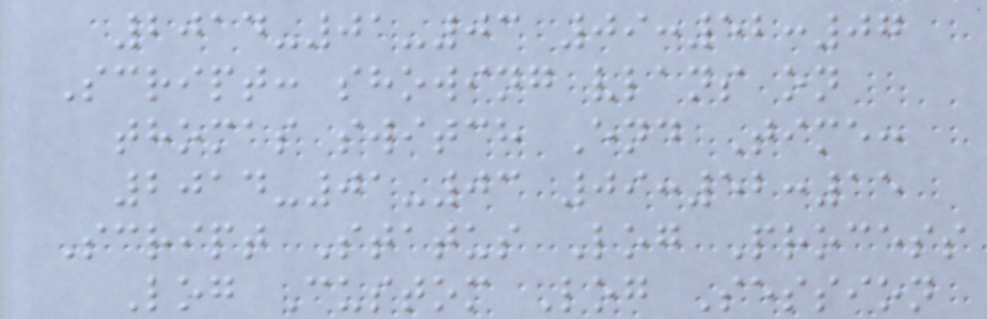2014-01-03 09:52:07
Script: showing vlans on
thomas switch End Time:
2014-01-03 09:52:15
Script Status Log Process
Log Custom Log Session
